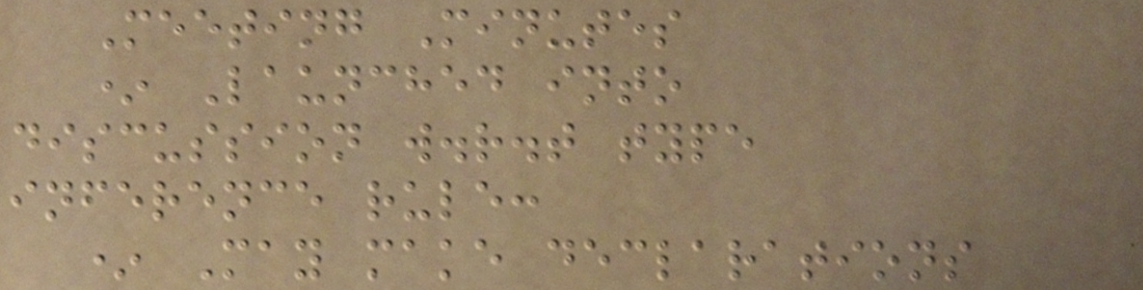Meeting Minutes
* Launched into
discussion w.r.t type
inference rule:
* May make declarations
